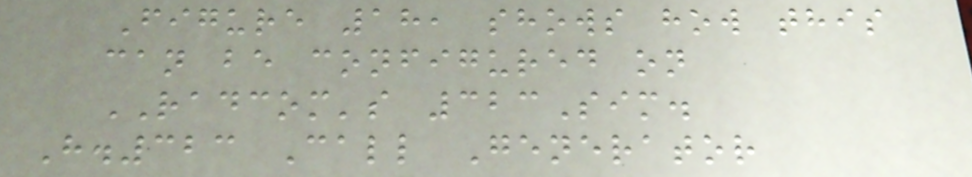Figure 18, shows how this
can be configured on
RADCOM's 323Sim.
H.323 Call Generator
